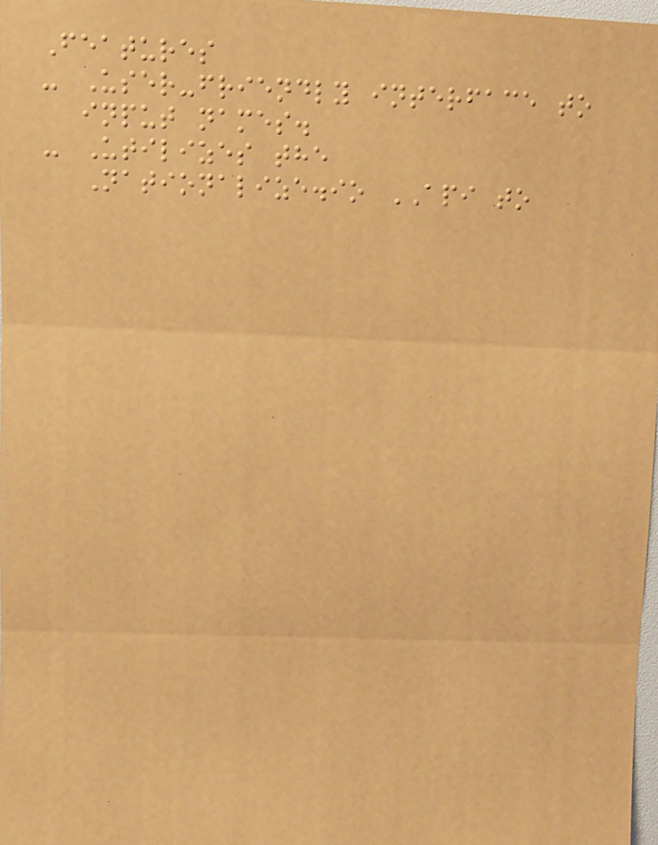Features
- User-friendly interface to
input names.
- Utilizes the
Nationalize.io API to
